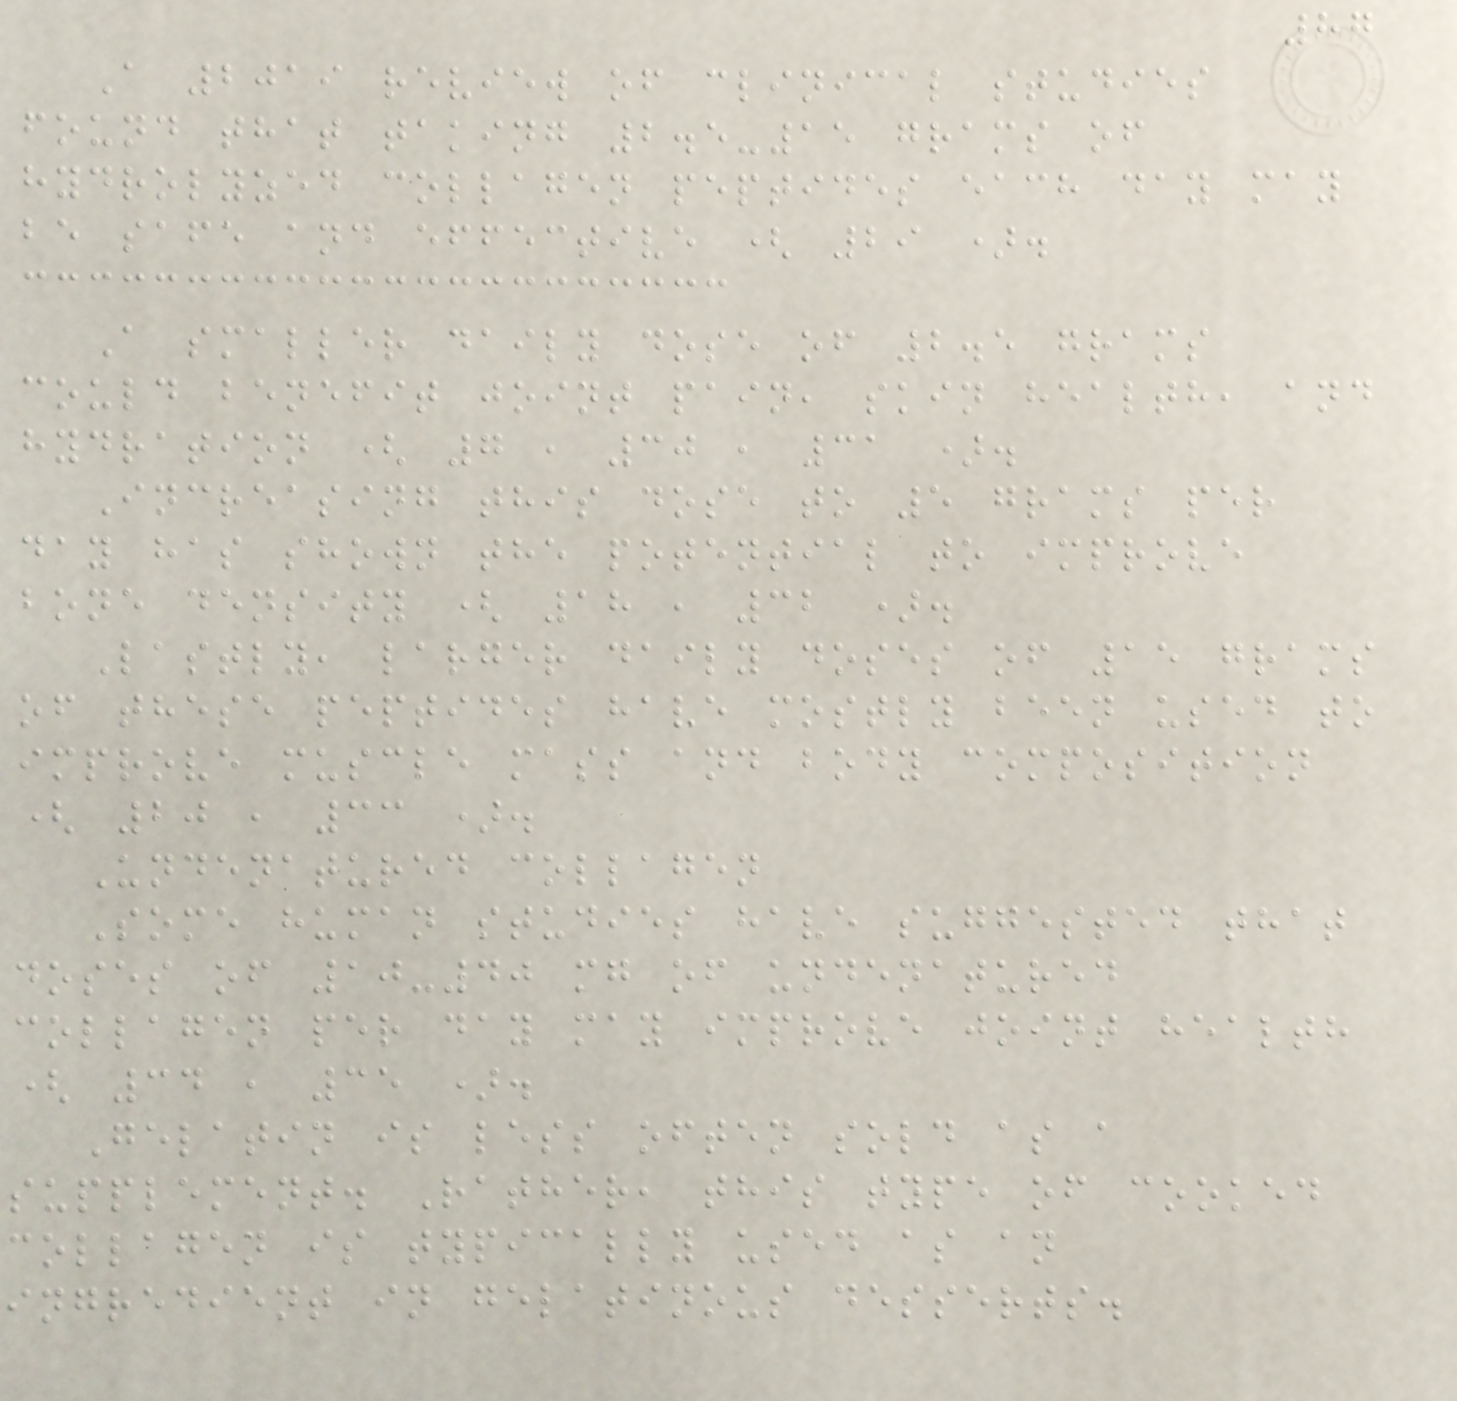87
A 2019 review of clinical studies
found that taking 2.5-15 grams of
hydrolyzed collagen peptides each day may
be safe and effective ( 29 ).
A smaller daily dose of 2.5 grams
could benefit joint pain, skin health, and
hydration ( 7 , 30 , 31 ).
Increasing this dose to 5 grams per
day has shown the potential to improve
bone density ( 18 , 32 ).
Lastly, larger daily doses of 15 grams
of these peptides have mostly been used to
improve muscle mass and body composition
( 20 , 33 ).
Undenatured collagen
Some human studies have suggested that
doses of 10-40 mg of undenatured
collagen per day may improve joint health
( 34 , 35 ).
Gelatin is less often sold as a
supplement. Rather, this type of cooked
collagen is typically used as an
ingredient in gelatinous desserts.
